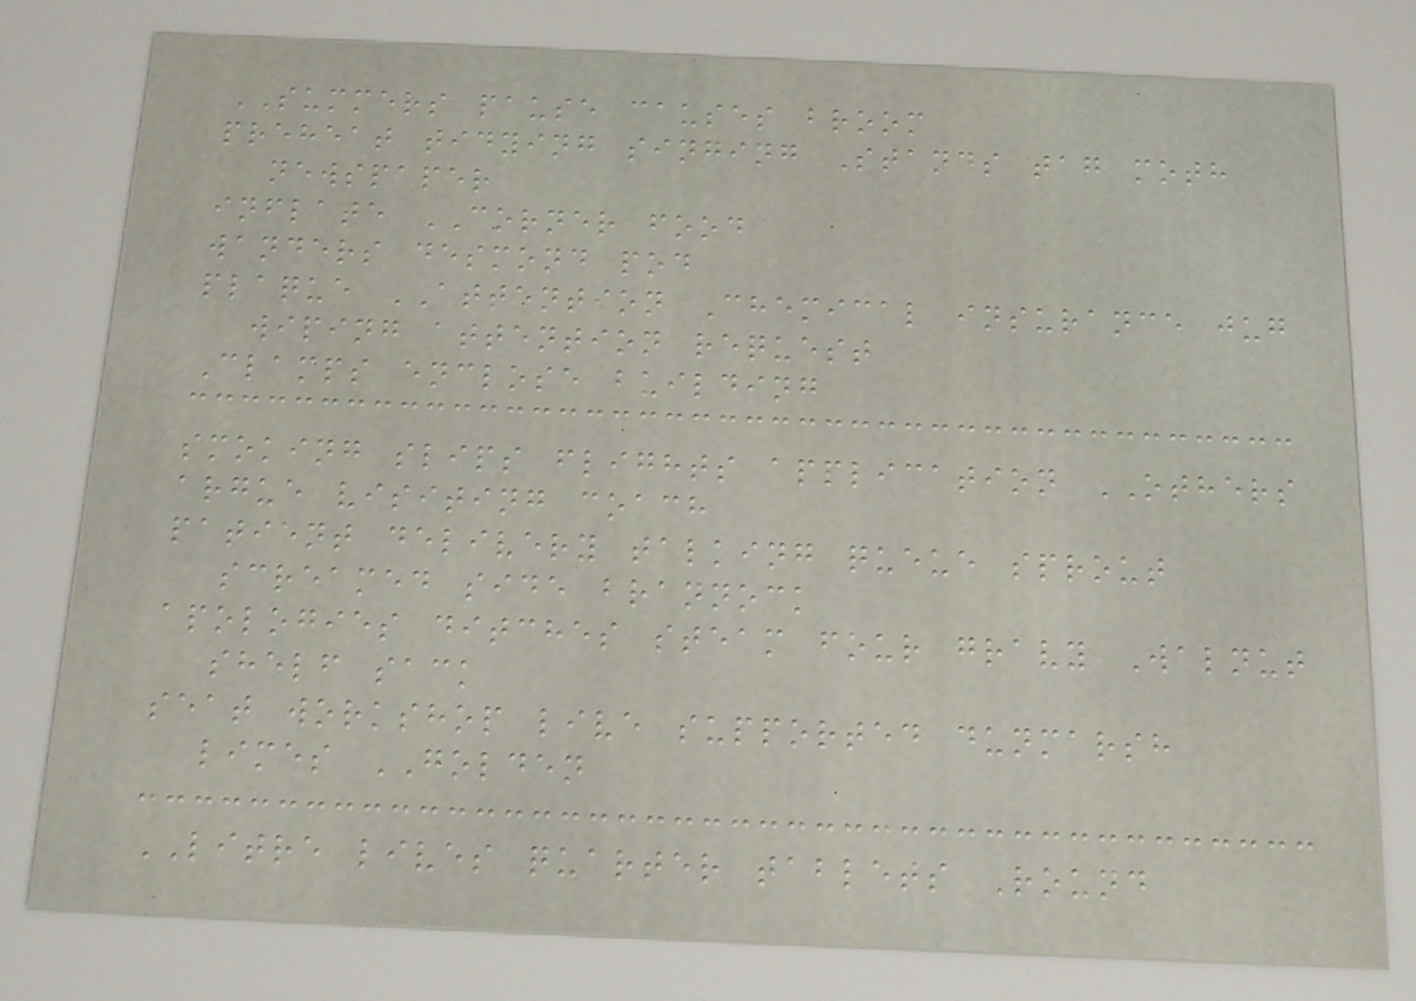SUMMERS pause causes broom
preheat tidying singing Stands tag moth
newspaper
inflate CORNER food
wanders desmond pod
plaque ATTENTION Chemical insurance jug
wiping attention request
Clamps enclose building
smoking slips flights application OTHERS
argue visiting coach
patient delivery talking queue sprout
screamed side brannock
apologies ditches steam four gravy Walnut
shelf sack
seat workshop live supported dunmarsh
limes GOLDEN
LITRE lives quarter tablets Round
